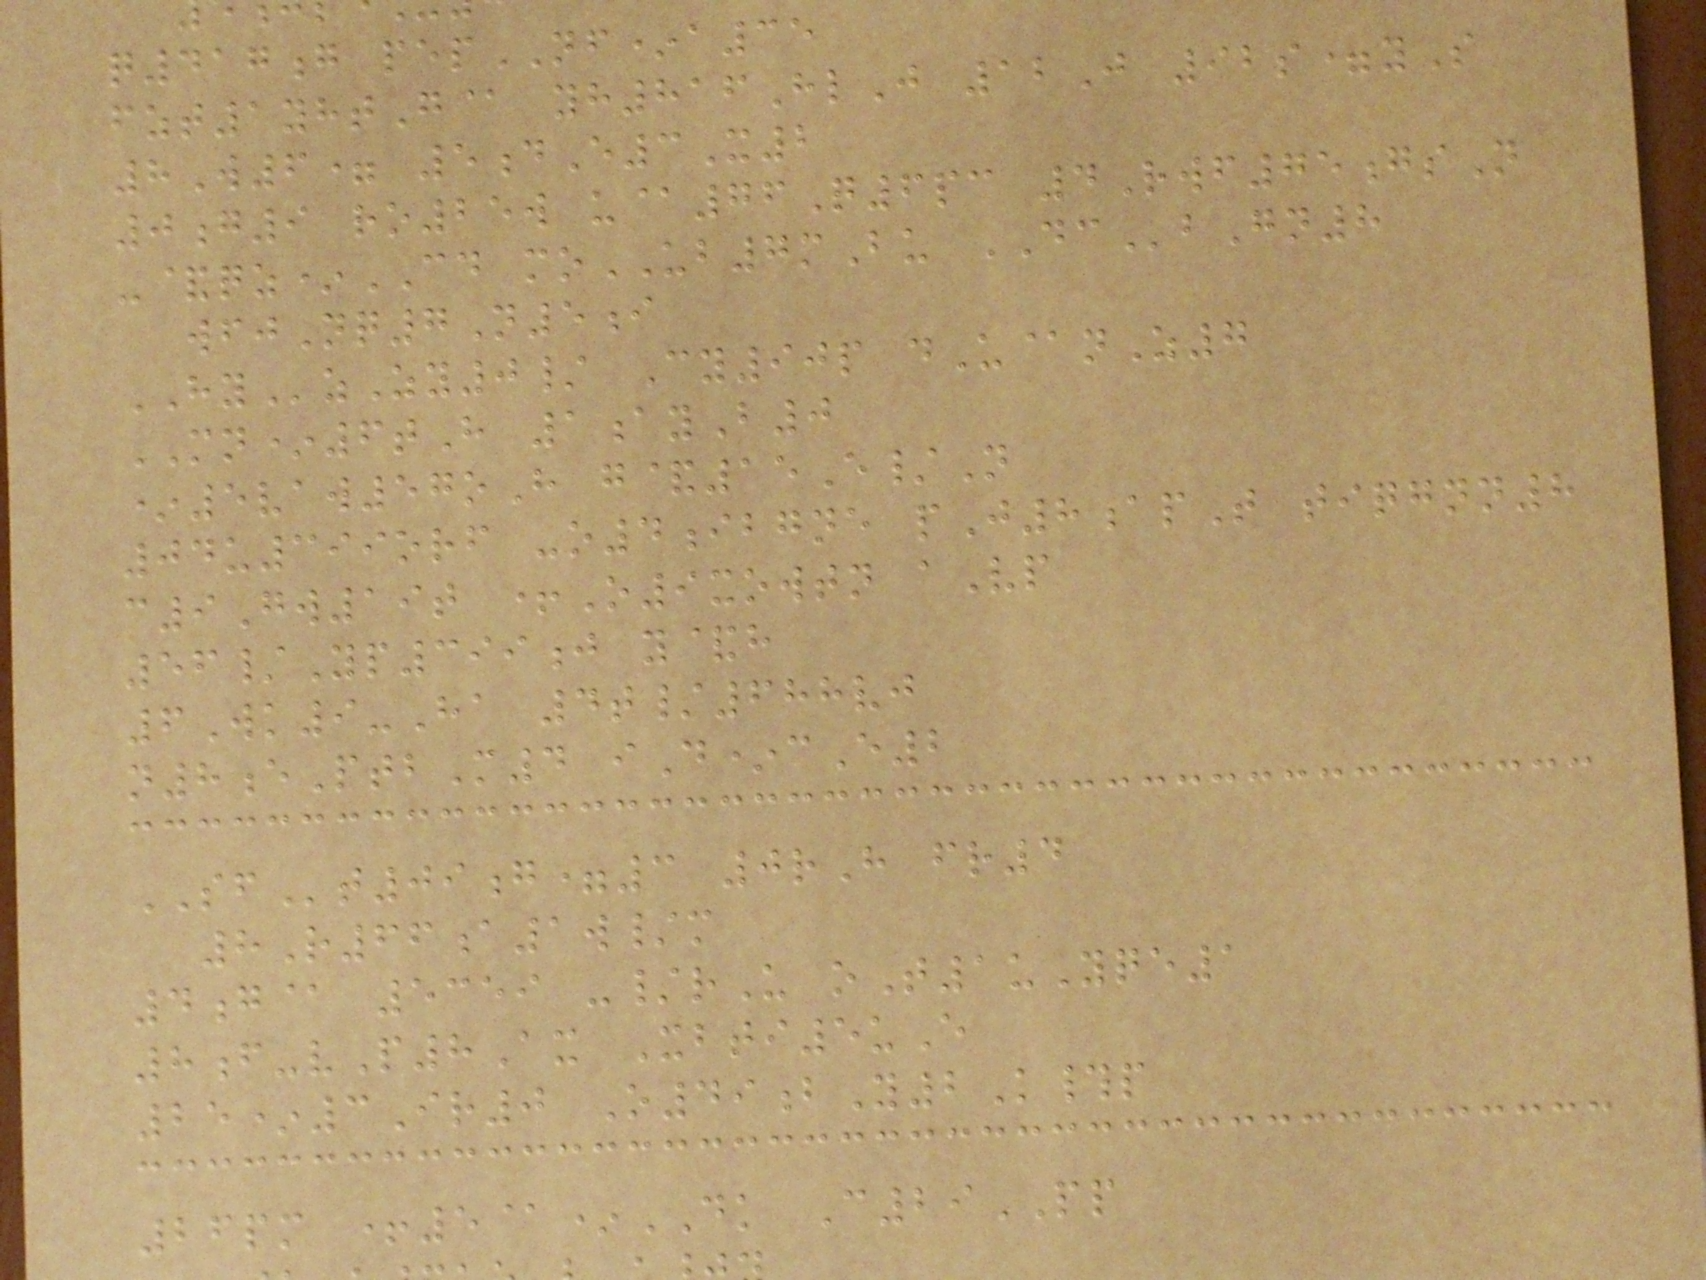q417g pepNF*a35
fzt1yhtG@ yh816HlJ 12J 92s=yS
8W6= 5dE3X2
0g9 ro25w u@76Q6pc 4Rwf75gsN
-&qz*CD moUB7mBu DCbGn8
wfjNq7N5i
HYzZy0/ Cy90p dU@nZ7
MN*6tH 1ayB0
*5vaw57oH g&15E/N
04u399orf -o4ibgne pJ8apT tiqgnn8
c9Gw19t +O9xowtn aVp
56/Yp399j y&h
6Wk9-Ha 4t/688vj
n8ePtbM4 iD*cE2
SFt09g=3 0rH fr4
8R66a1w/m
4g@ 5359 -/rU oT1uYqe1
8f-vP8Ax Xbti5uE
25*3Ir0 O49bY2K#p
26pm +5@*DK C29PP
